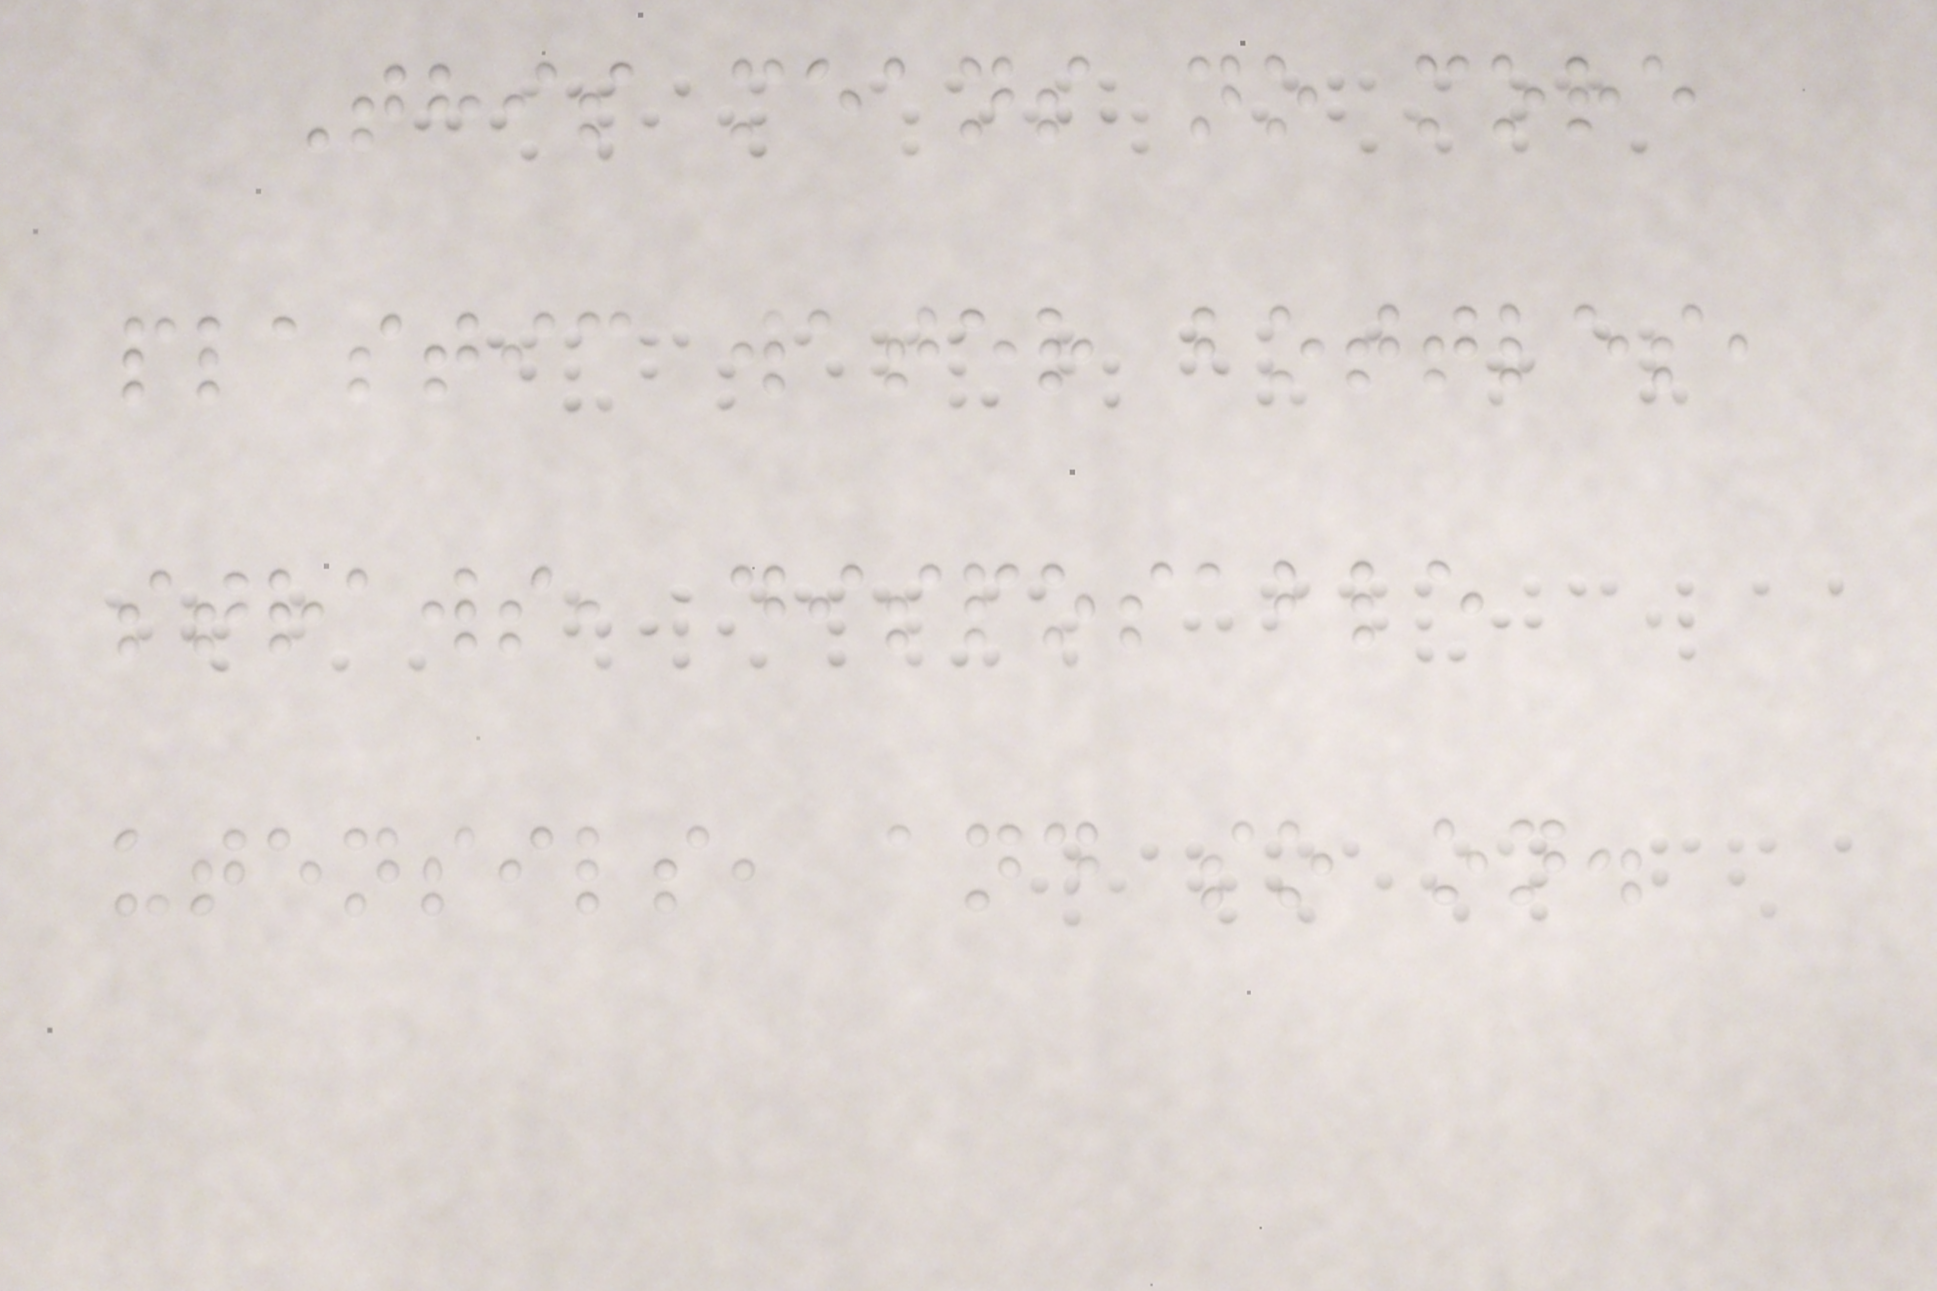This means no more
plastic water bottles,
straws, disposable
utensils, and so on.
